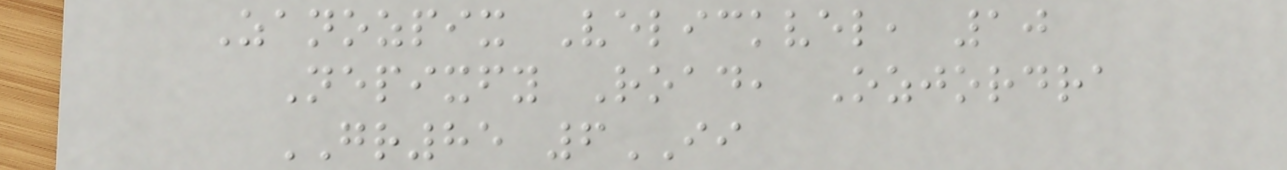Zanozpix Velickvel, 10
Nepixfy Road, Ozjordra
GR85 6II
